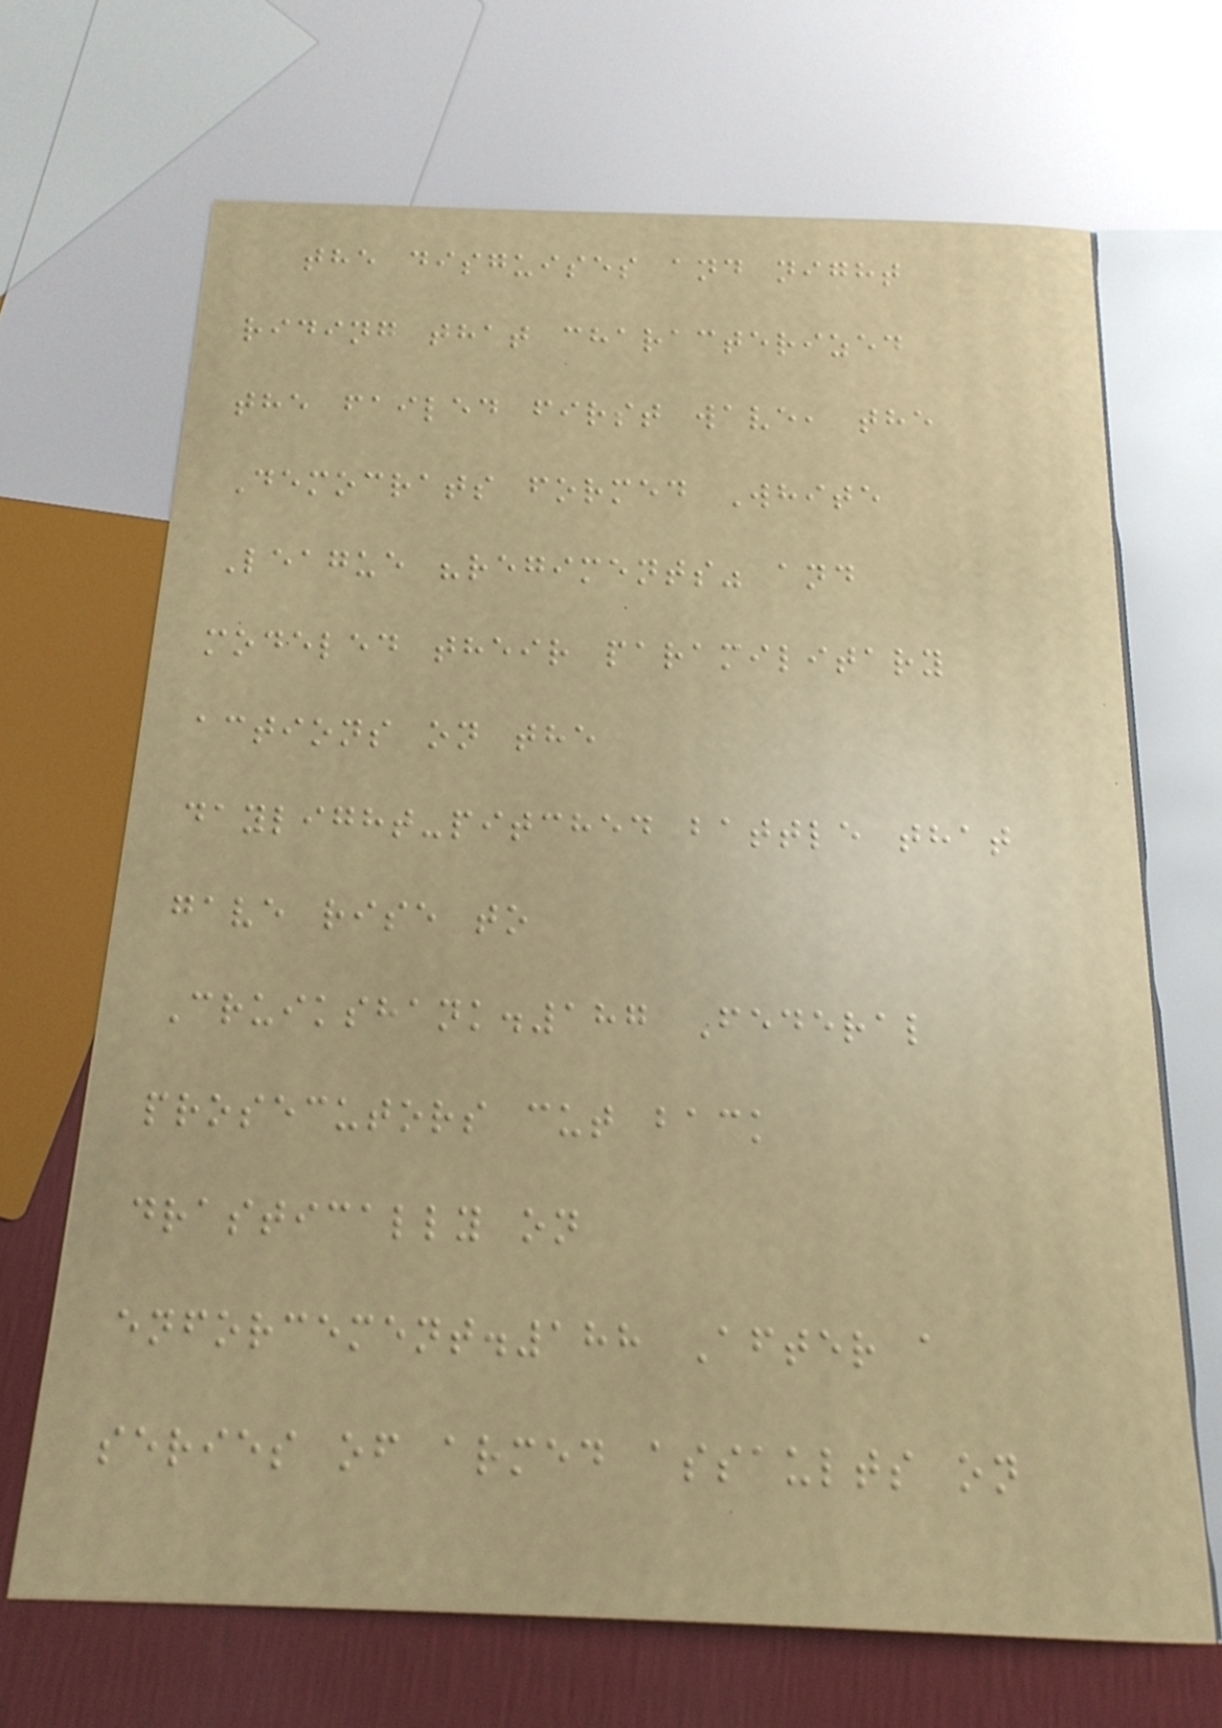the disguises and night
riding that characterized
the failed first wave, the
Democrats formed White
League "regiments" and
modeled their paramilitary
actions on the
daylight-pitched battle that
gave rise to
Cruikshank.187 Federal
prosecutors cut back
drastically on
enforcement.188 After a
series of armed assaults on
